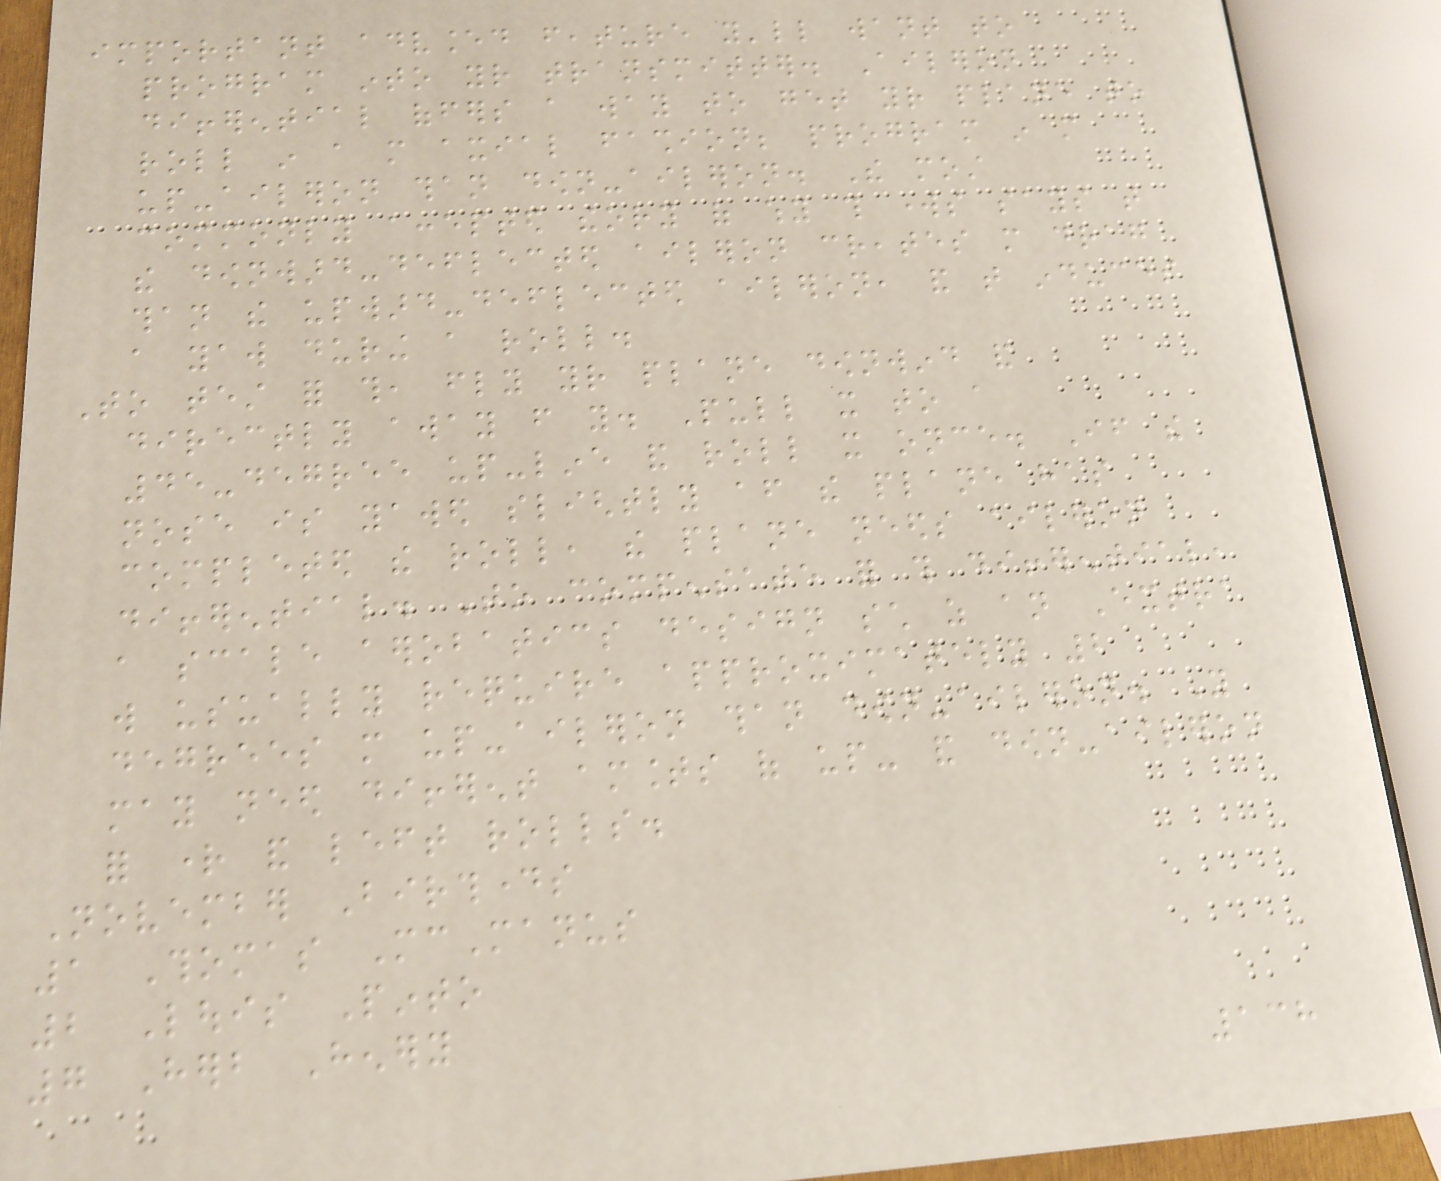important advanced feature you'll want to
program into your transmitter. Aileron
differential offers a way to get your plane to
roll in a more axial fashion; program in more
up-aileron than down-aileron. The most
commonly accepted theory of why this works says that
the downward-deflected aileron creates more drag
than the upward-deflected aileron, and that induces
a yaw during a roll.
To test for this, fly your plane downwind and
directly away from you. Pull it to a
45-degree up-line and roll it once. If the
nose is yawed slightly after the plane has
completed the roll, the plane needs aileron
differential. To compensate for this differential,
a scale aerobatics design such as an Extra
will usually require approximately 2
degrees more up-aileron than down-aileron. You
may need different amounts of up- and down-aileron
for right and left rolls.
November Birthdays
1 Thomas McManus
2 Louis Pinto
7 Herb Henery
138
